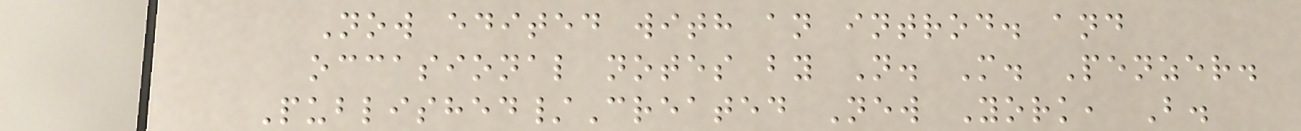Now edited with an introd. and
occasional notes by N. M. Penzer.
Published/Created New York, B.
